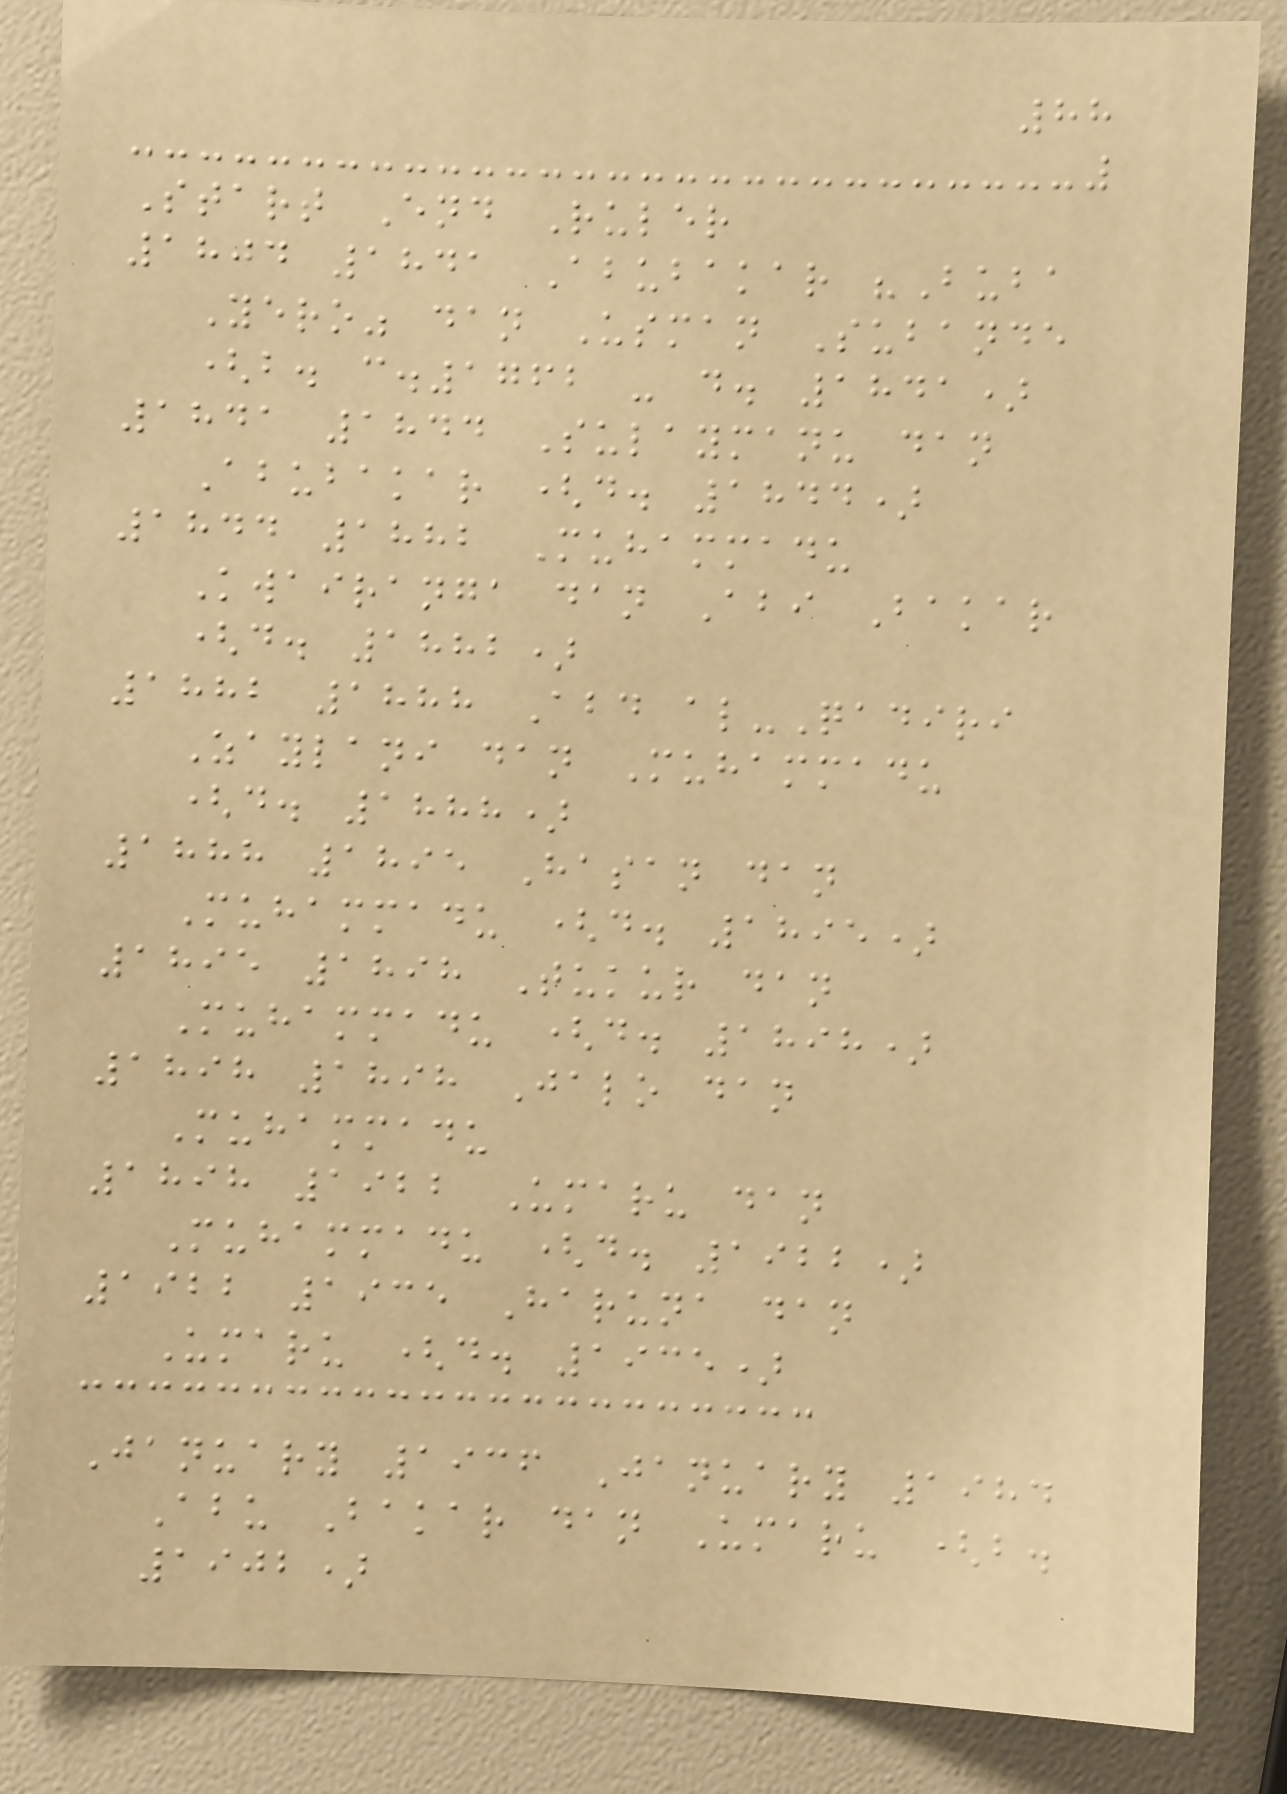88
Start End Ruler
1804 1841 Abubakar "Buba
Yero" dan Usman Subande
(b. c.1762 - d. 1841)
1841 1844 Sulaymanu dan
Abubakar (d. 1844)
1844 1882 Muhammadu
Kwairanga dan Abi Bakar
(d. 1882)
1882 1888 Abd al-Qadiri
Zaylani dan Muhammadu
(d. 1888)
1888 1895 Hasan dan
Muhammadu (d. 1895)
1895 1898 Tukur dan
Muhammadu (d. 1898)
1898 1898 Jalo dan
Muhammadu
1898 1922 Umaru dan
Muhammadu (d. 1922)
1922 1935 Haruna dan
Umaru (d. 1935)
January 1936 January 1984
Abu Bakar dan Umaru (b.
1902)
